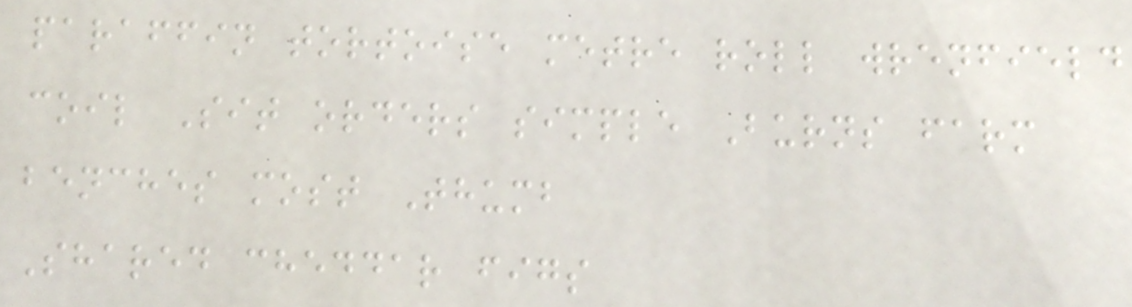paraffin tortoise metre roll wrenfield
coil Sit orders simple Burns farm
benches most Thumb
Shared cheddar figs
